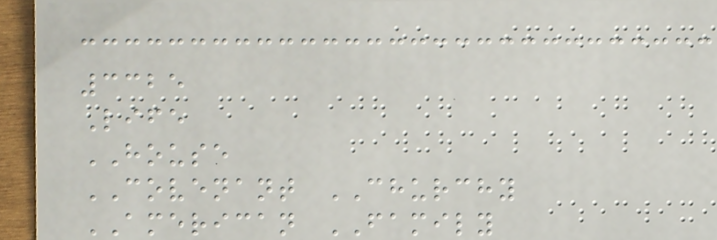3325
Life
HOUSE
COVENANT CHURCHY
AMERICAN FAMILY
